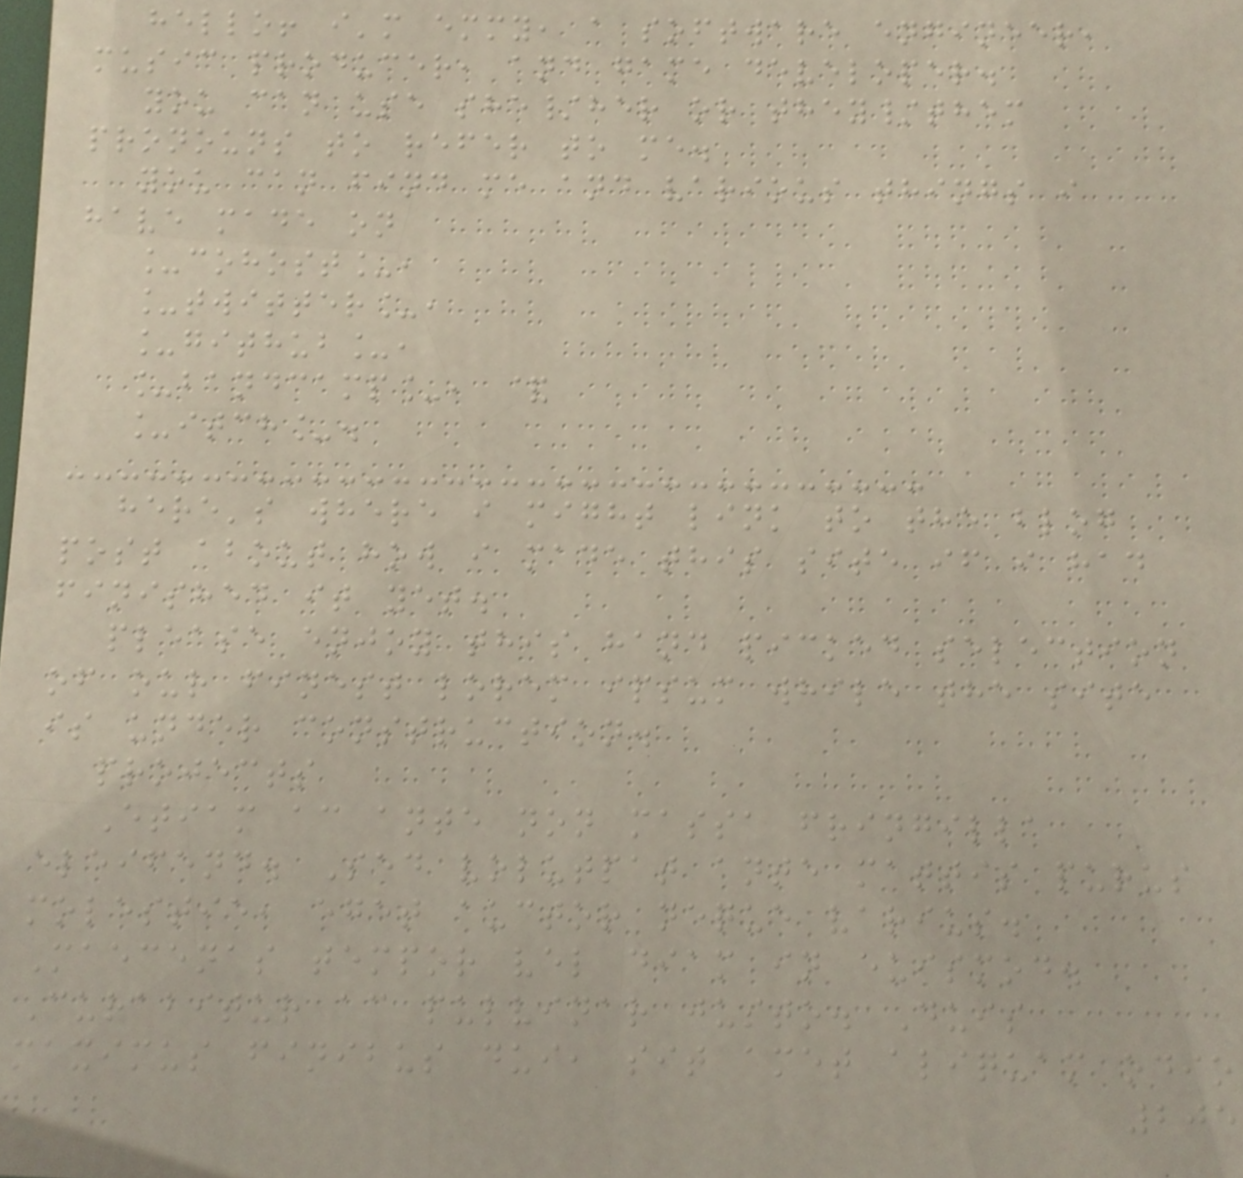hello! i'm emmy, a software engineer,
music producer, and game developer.
you can use she/her or they/them
pronouns to refer to me.
you can find me and various things i
have made on
_cohost_,
_twitter_,
_github_,
_bandcamp_, &
_itch_.
here's where i might link to the blog
post about how i made this site if i had
finished it yet.
please enjoy this hand picked selection
of our finest lorem ipsum while the site
is under construction.
projects
Etiam ac ante non massa fringilla
eleifend. Sed volutpat ante mattis purus
molestie, eget auctor neque varius.
Maecenas tempor vel diam in euismod.
Curabitur ac pulvinar justo. Duis
maximus finibus dui, sit amet aliquam odio
205
